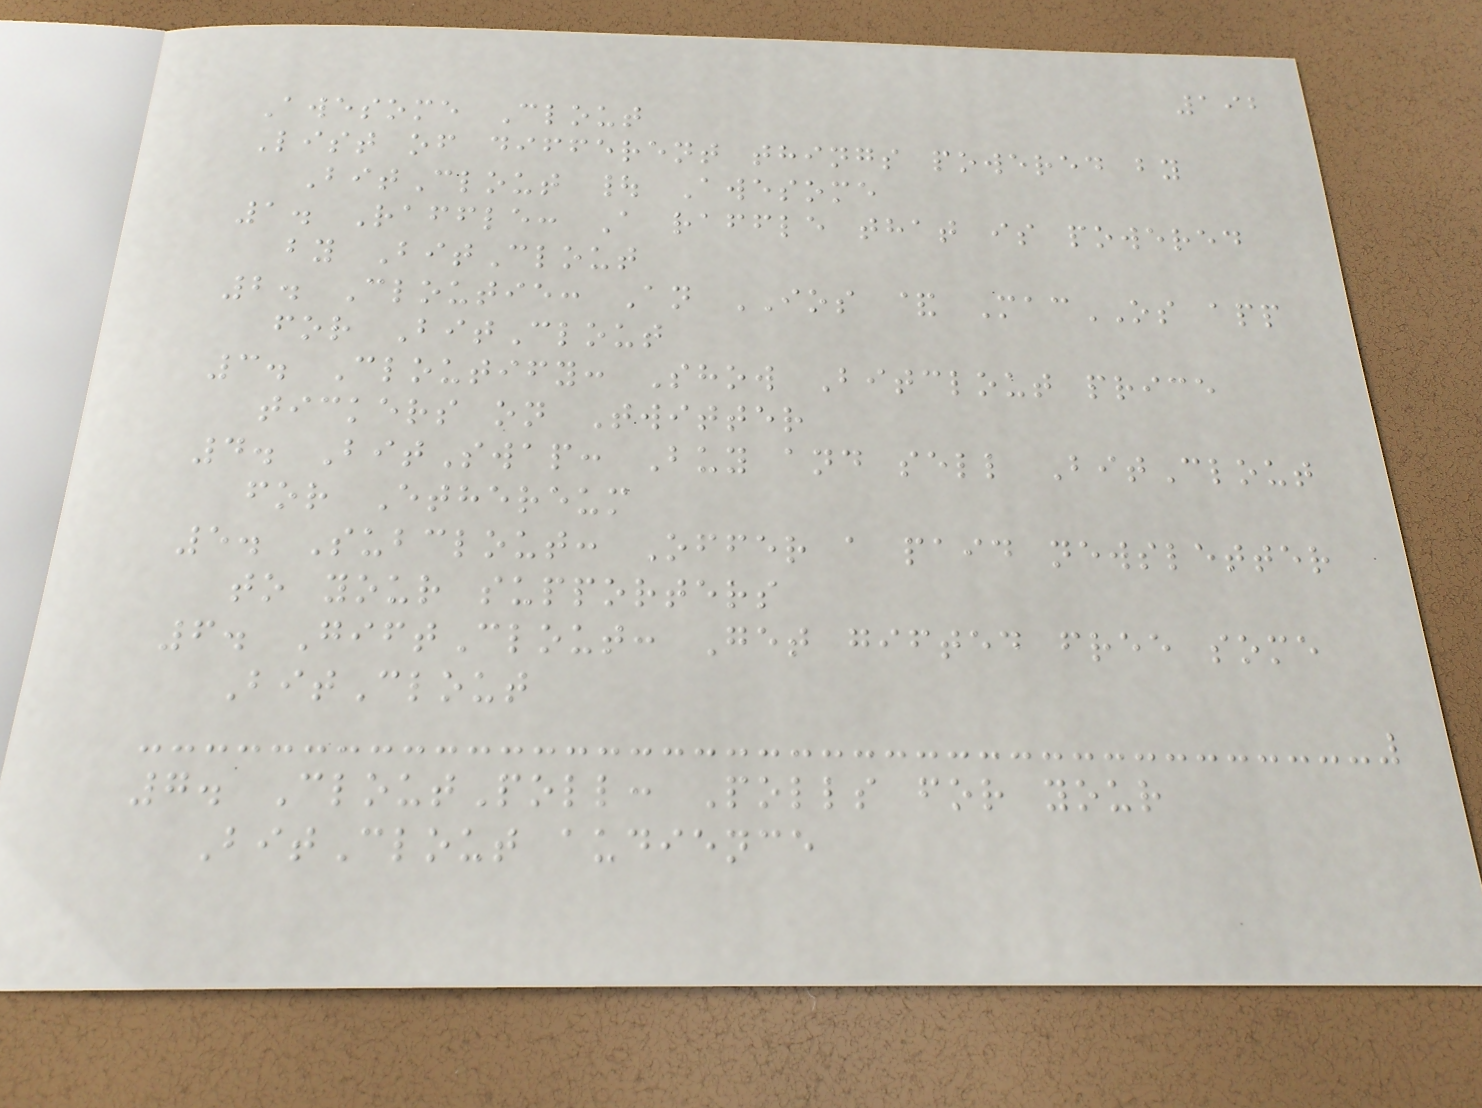192
Awesome Clout
List of different things powered by
BitClout | Awesome
1. Raffle: A raffle that is powered
by BitClout
2. Cloutie: An IOS & MacOS app
for BitClout
3. Cloutify: Show Bitclout price
tickers on Twitter
4. BitSwap: Buy and sell BitClout
for Ethereum
5. Subclout: Offer a paid newsletter
to your supporters
6. GiftClout: Get gifted free some
BitClout
7. CloutPoll: Polls for your
BitClout audience
